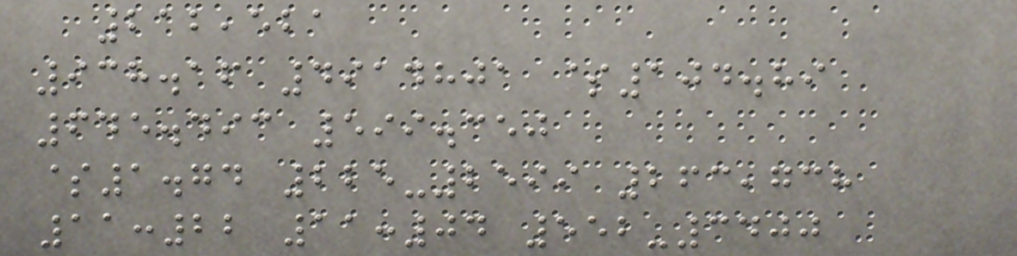212,521
938.16 4914801 $104.89
645.493 599.350
$1.74 225-2599 263,738
11:22 11:04 552-3400
